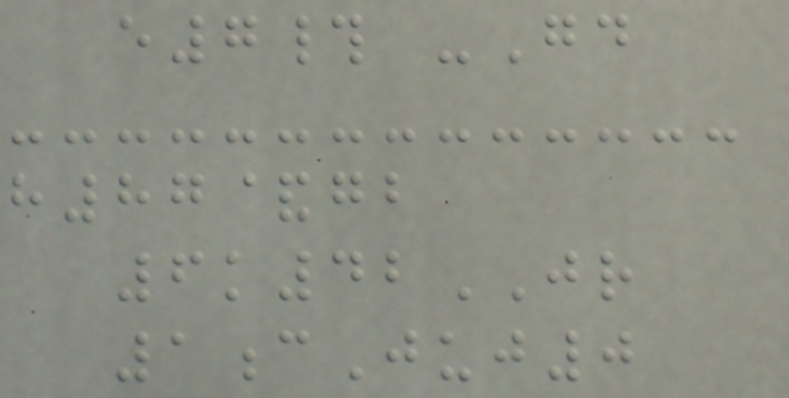e7# -Gd
h87&gb
6k42JR
1cJuj0
